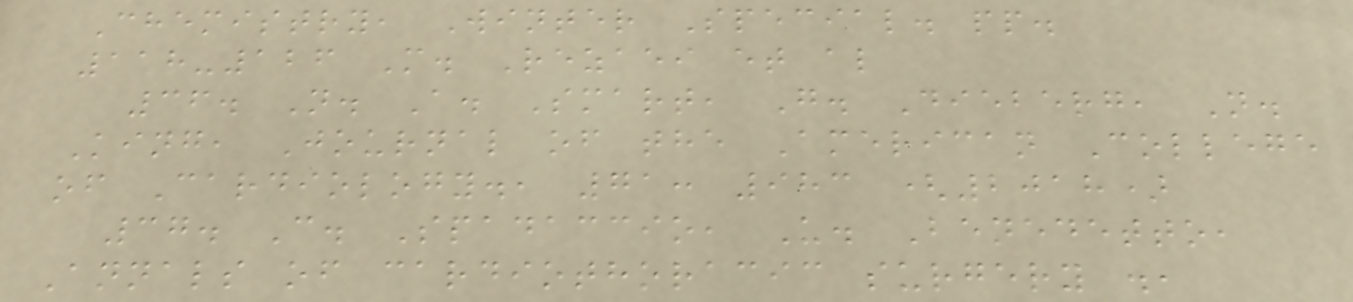Chemistry, Winter Special. pp.
118-126 M. Rezaei et al
36. N. A. Smart, G. Dieberg, N.
King, Journal of the American College
of Cardiology., 71: 983 (2018)
37. C. Spadaccio, U. Benedetto,
Annals of cardiothoracic surgery .,
